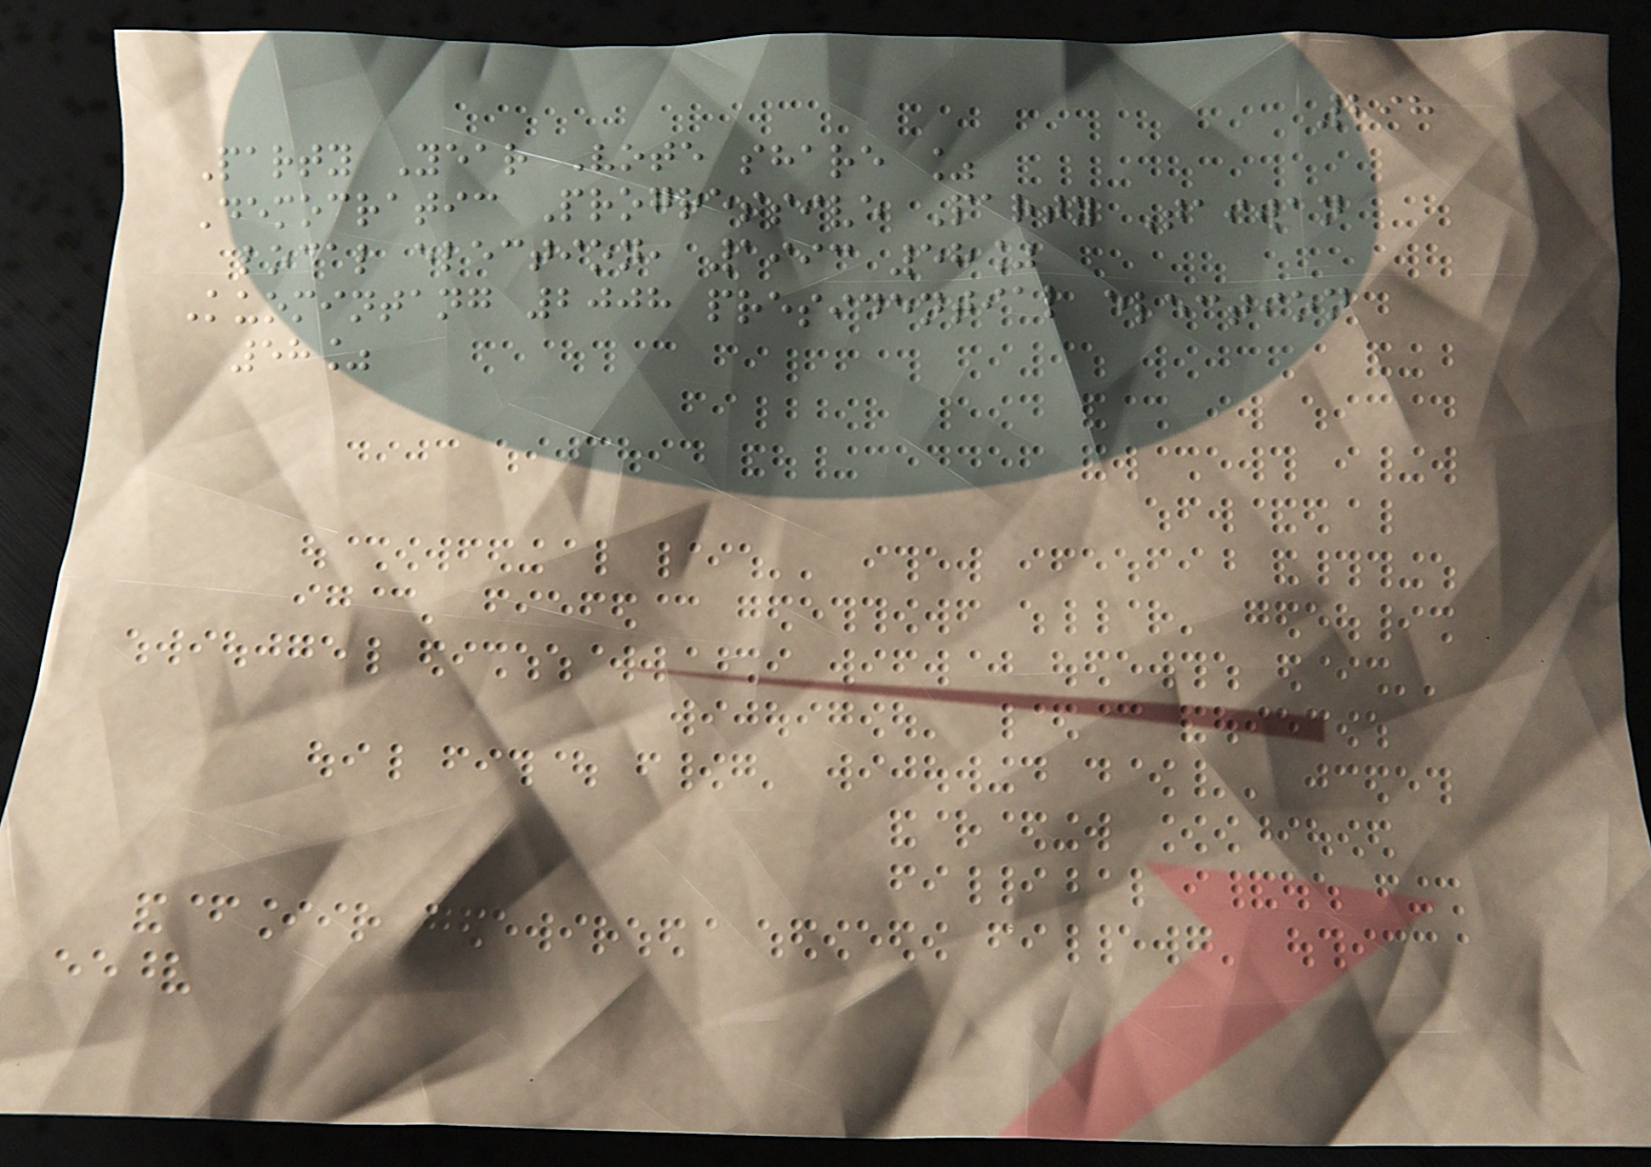298
Party Year Vote share %
Democratic Progressive Party Taiwan
local election, 1993 58%
Kuomintang 2008 presidential election
58%
